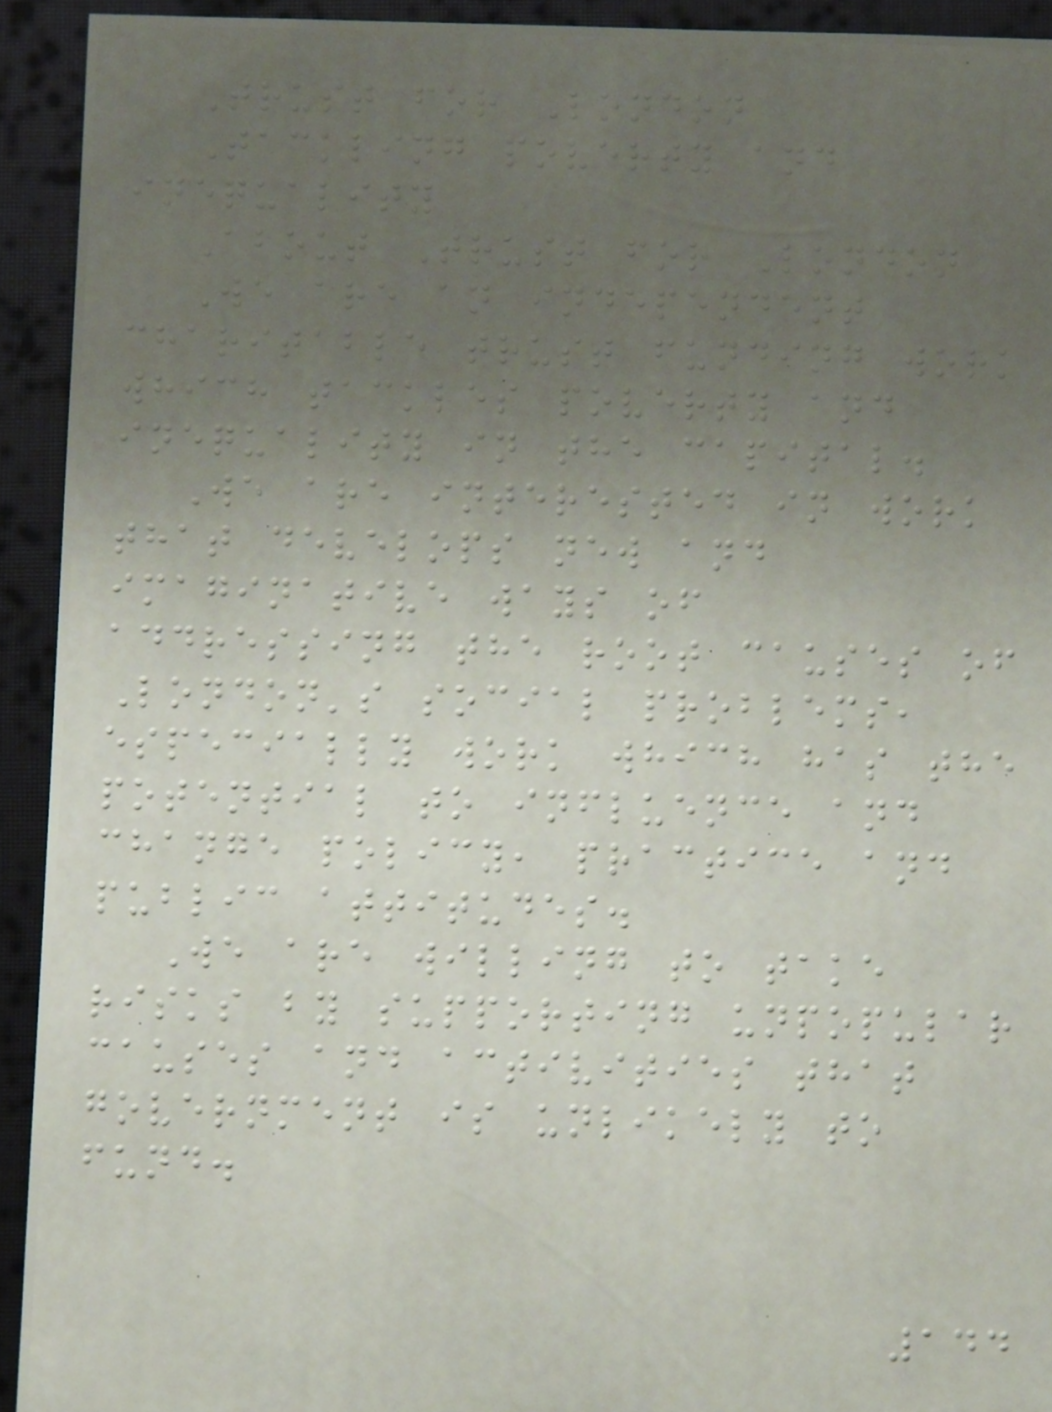Trust for London
Tackling poverty and
inequality
About Trust for London
We are an independent
charitable trust funding work
which tackles poverty and
inequality in the capital.
We are interested in work
that develops new and
imaginative ways of
addressing the root causes of
London's social problems,
especially work which has the
potential to influence and
change policy, practice and
public attitudes.
We are willing to take
risks by supporting unpopular
causes and activities that
government is unlikely to
fund.
144
